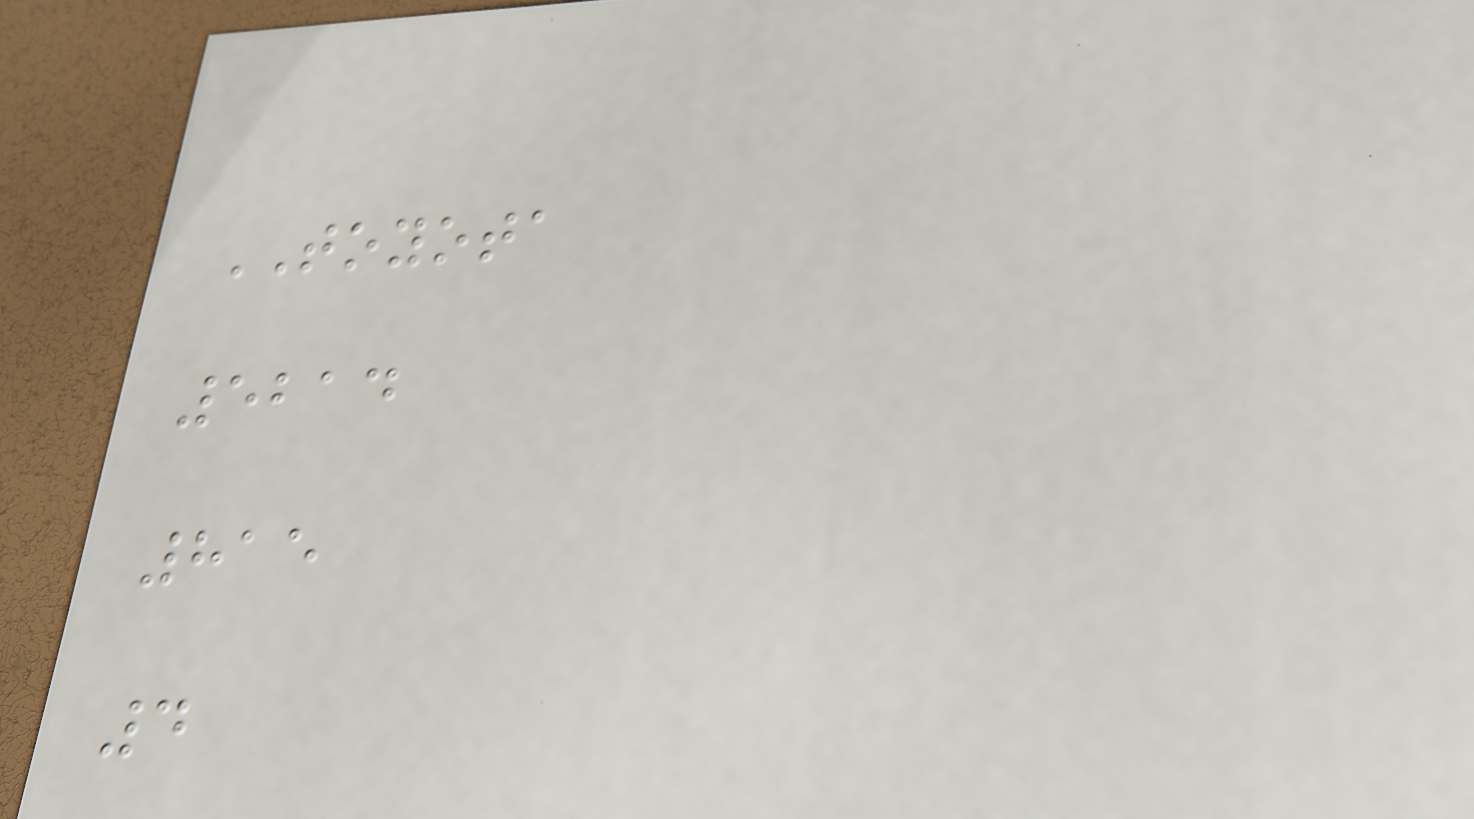TOYOTA
5214
815
4
